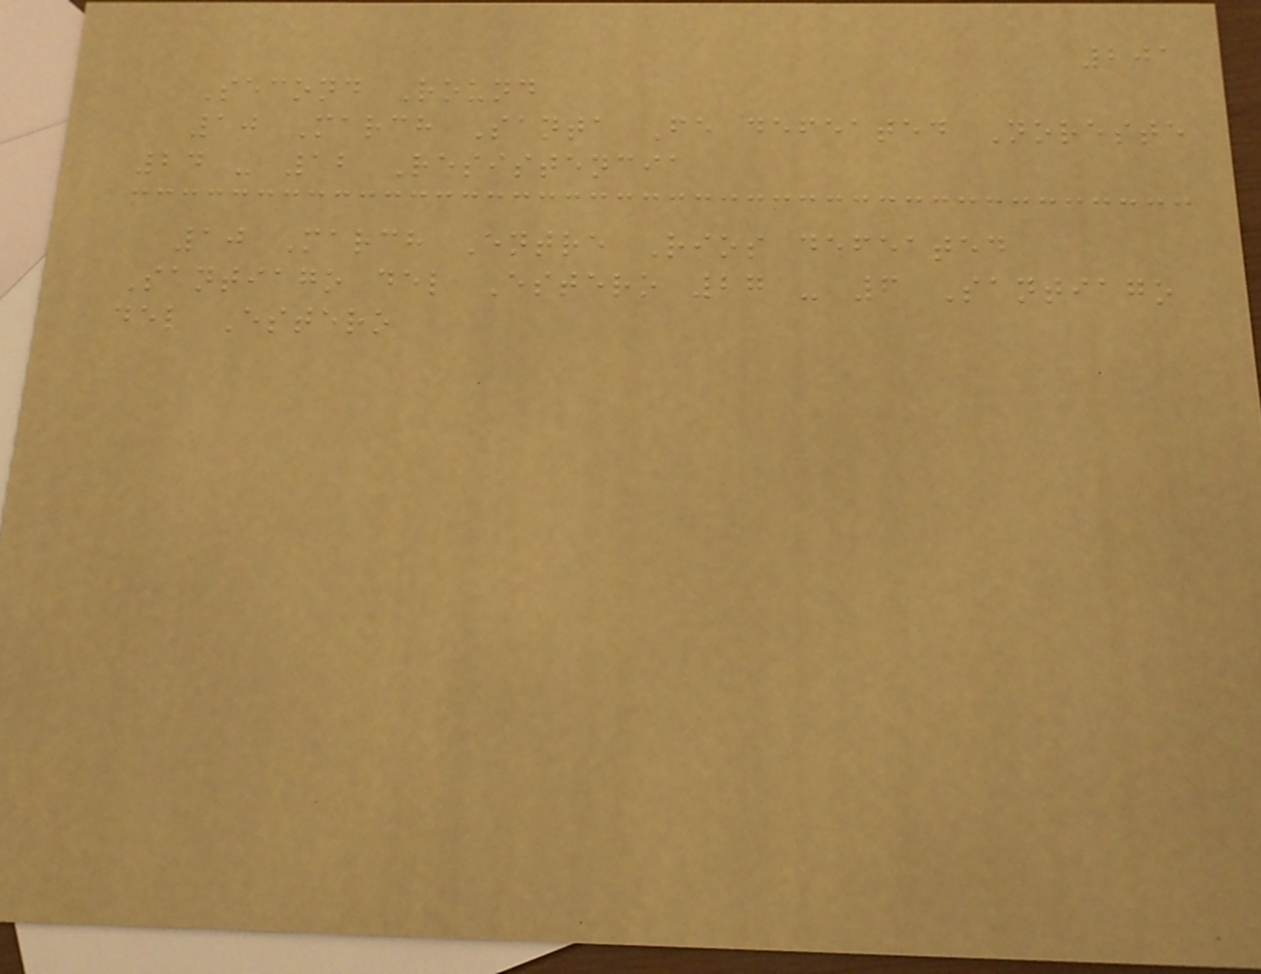201
Second Round
10 March Santa Fe defeated Noreste
24 - 12 Resistencia
10 March Entre Rios defeated
Santiago del Estero 27 - 6 Santiago
del Estero
